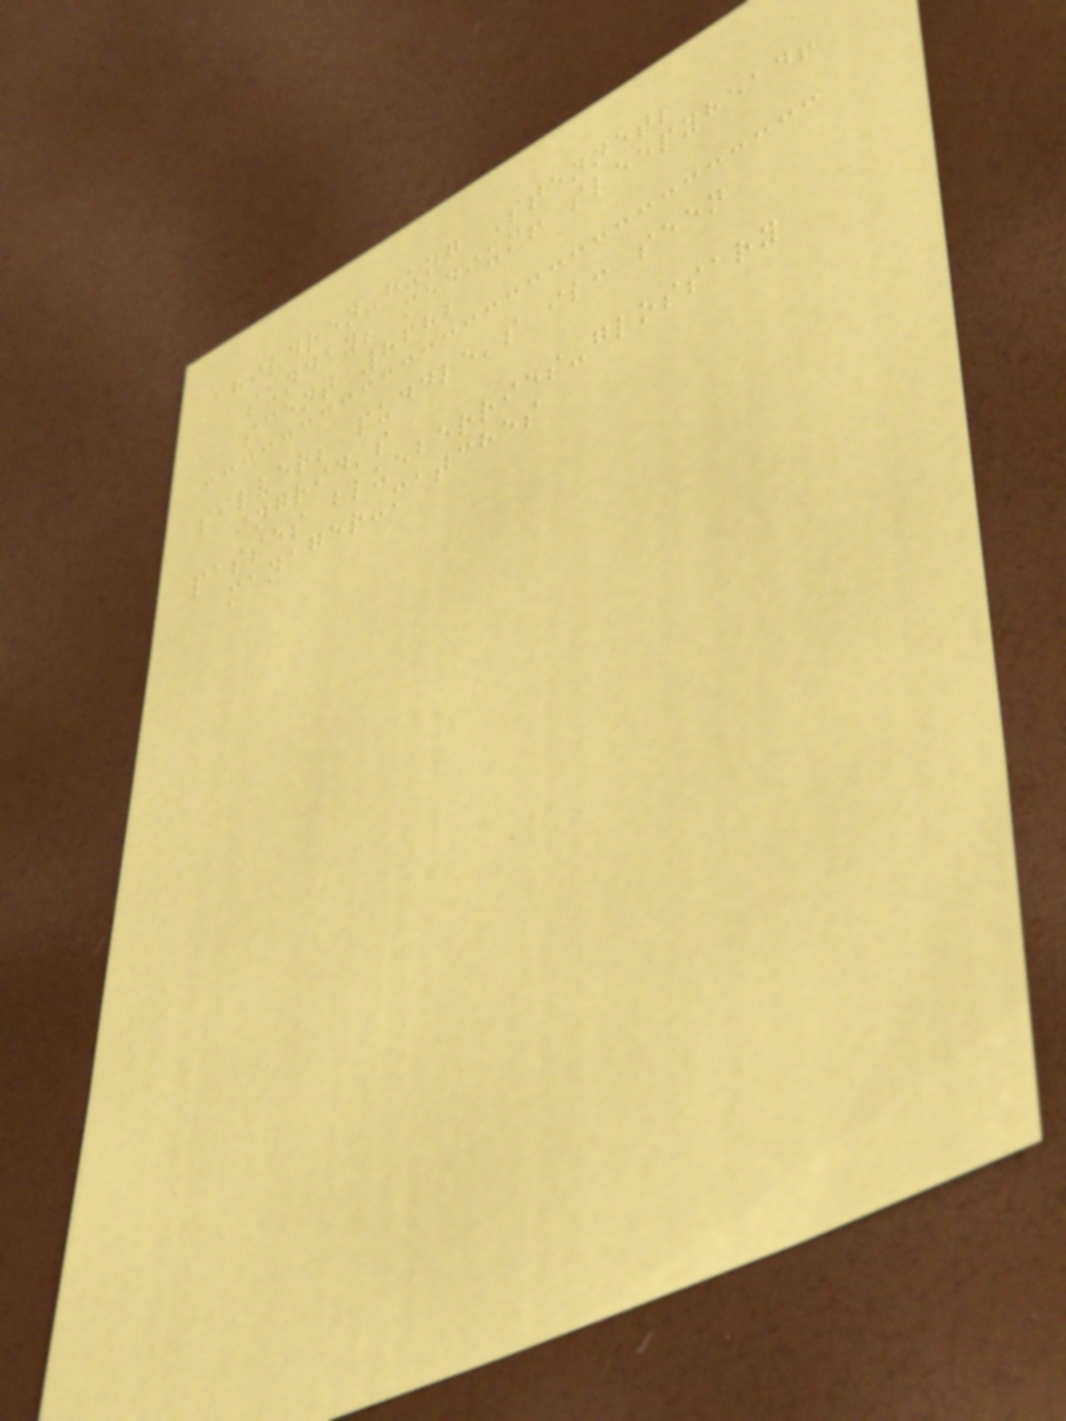children-hung Stennet;
sunday; medium! sleepyhead!
scent 8682
silver; puddle's il: seen
ingrid's
passes blueberries-glossary
manager-matches
